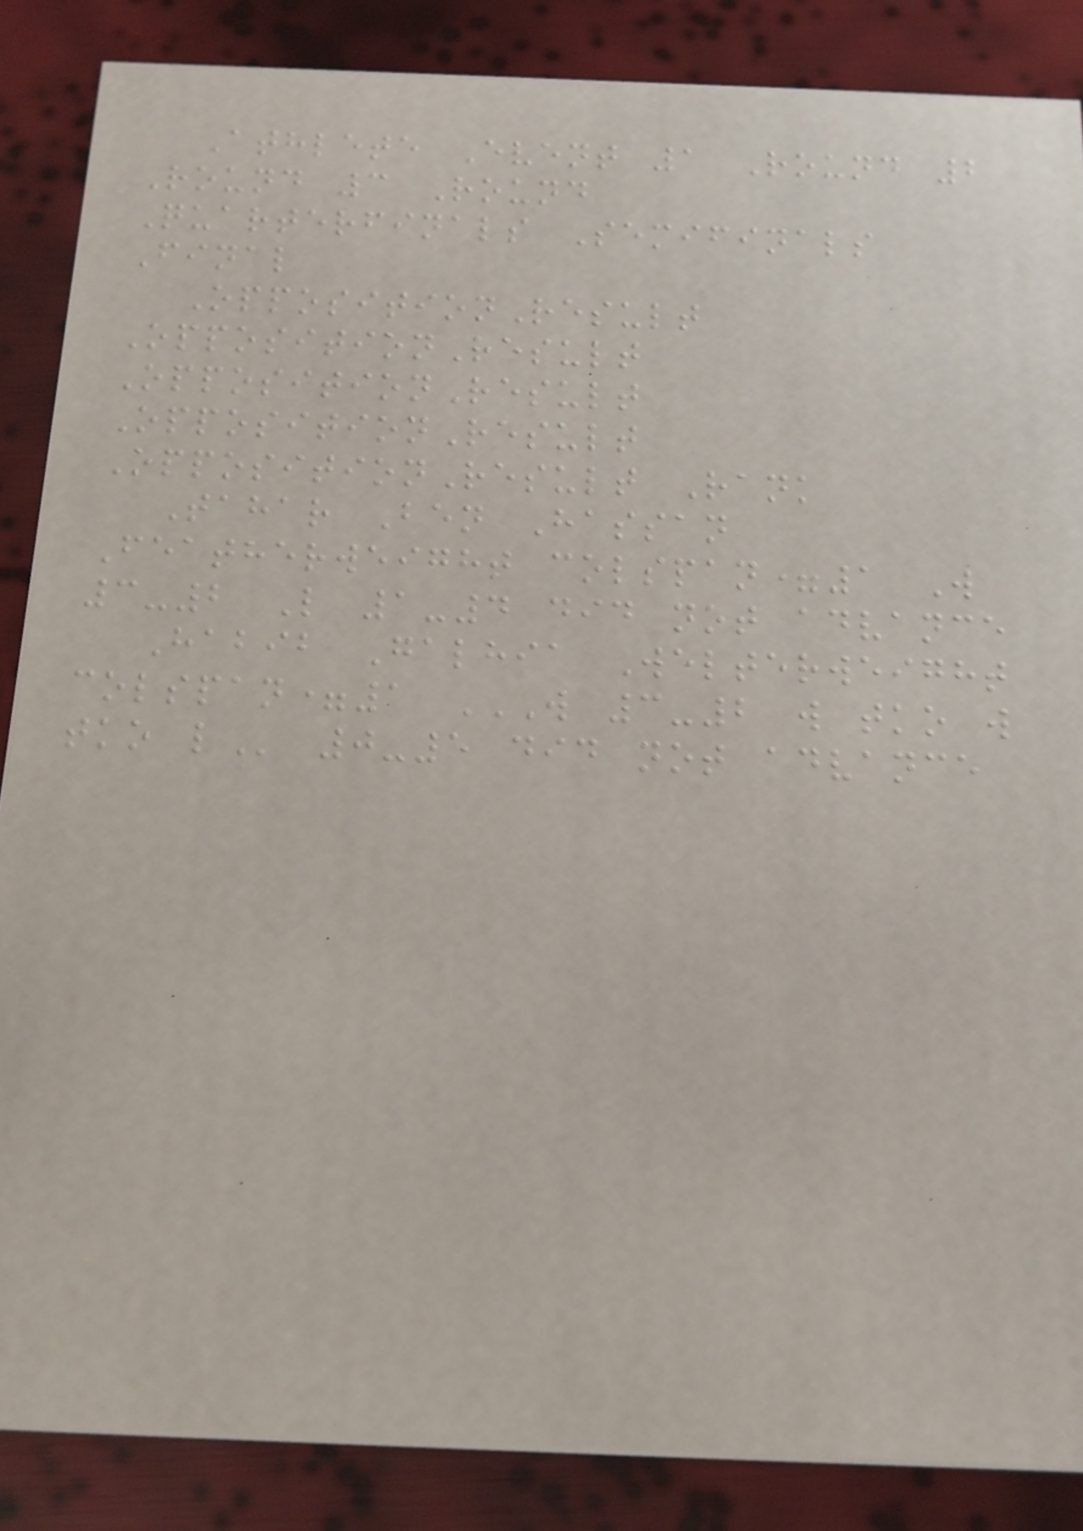Athlete Event 1 Round 2
Round 3 Round
Quarterfinals Semifinals
Final
OppositionResult
OppositionResult
OppositionResult
OppositionResult
OppositionResult Rank
Tahar Ben Hassan
Featherweight colspan=1 W
3-2 L 1-4 did not advance
Habib Galhia Welterweight
colspan=1 W 3-2 W TKO W
TKO L 0-5 did not advance
